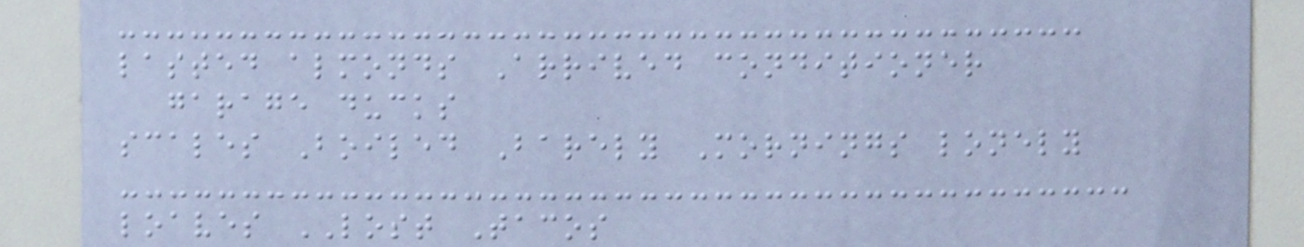lasted almonds Arrived conditioner
garage ducks
scales Boiled Barely Mornings lonely
loaves LOST Tacos
